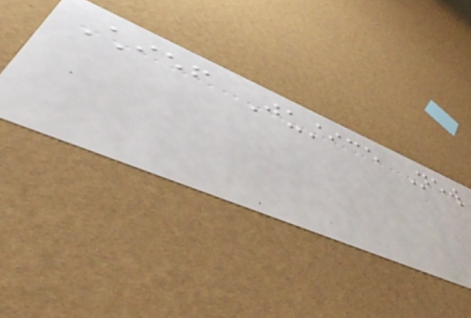Chief Justice New
